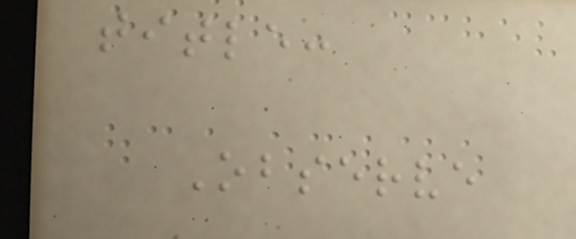title:
Observe
